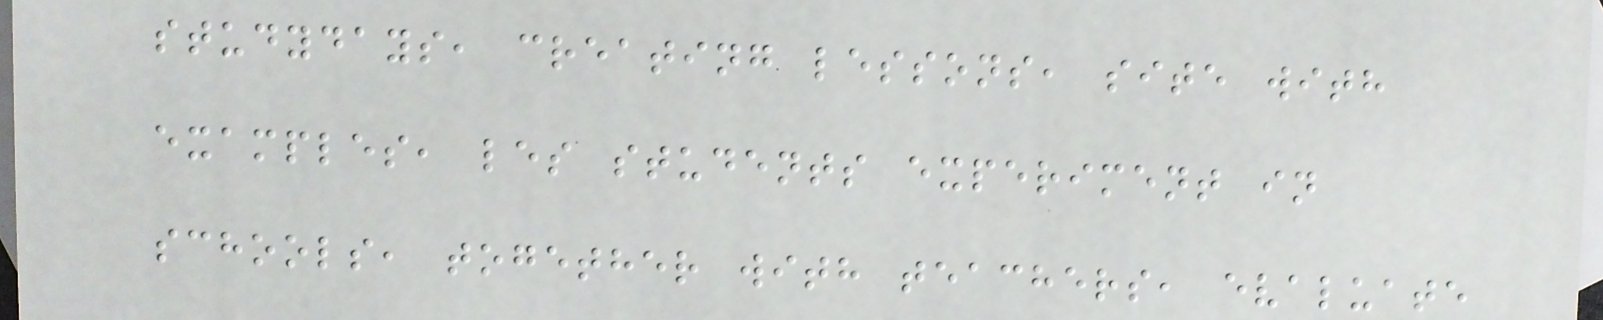studydays, creating lessons, site with
examples, les students experiment in
schools, together with teachers, evaluate
